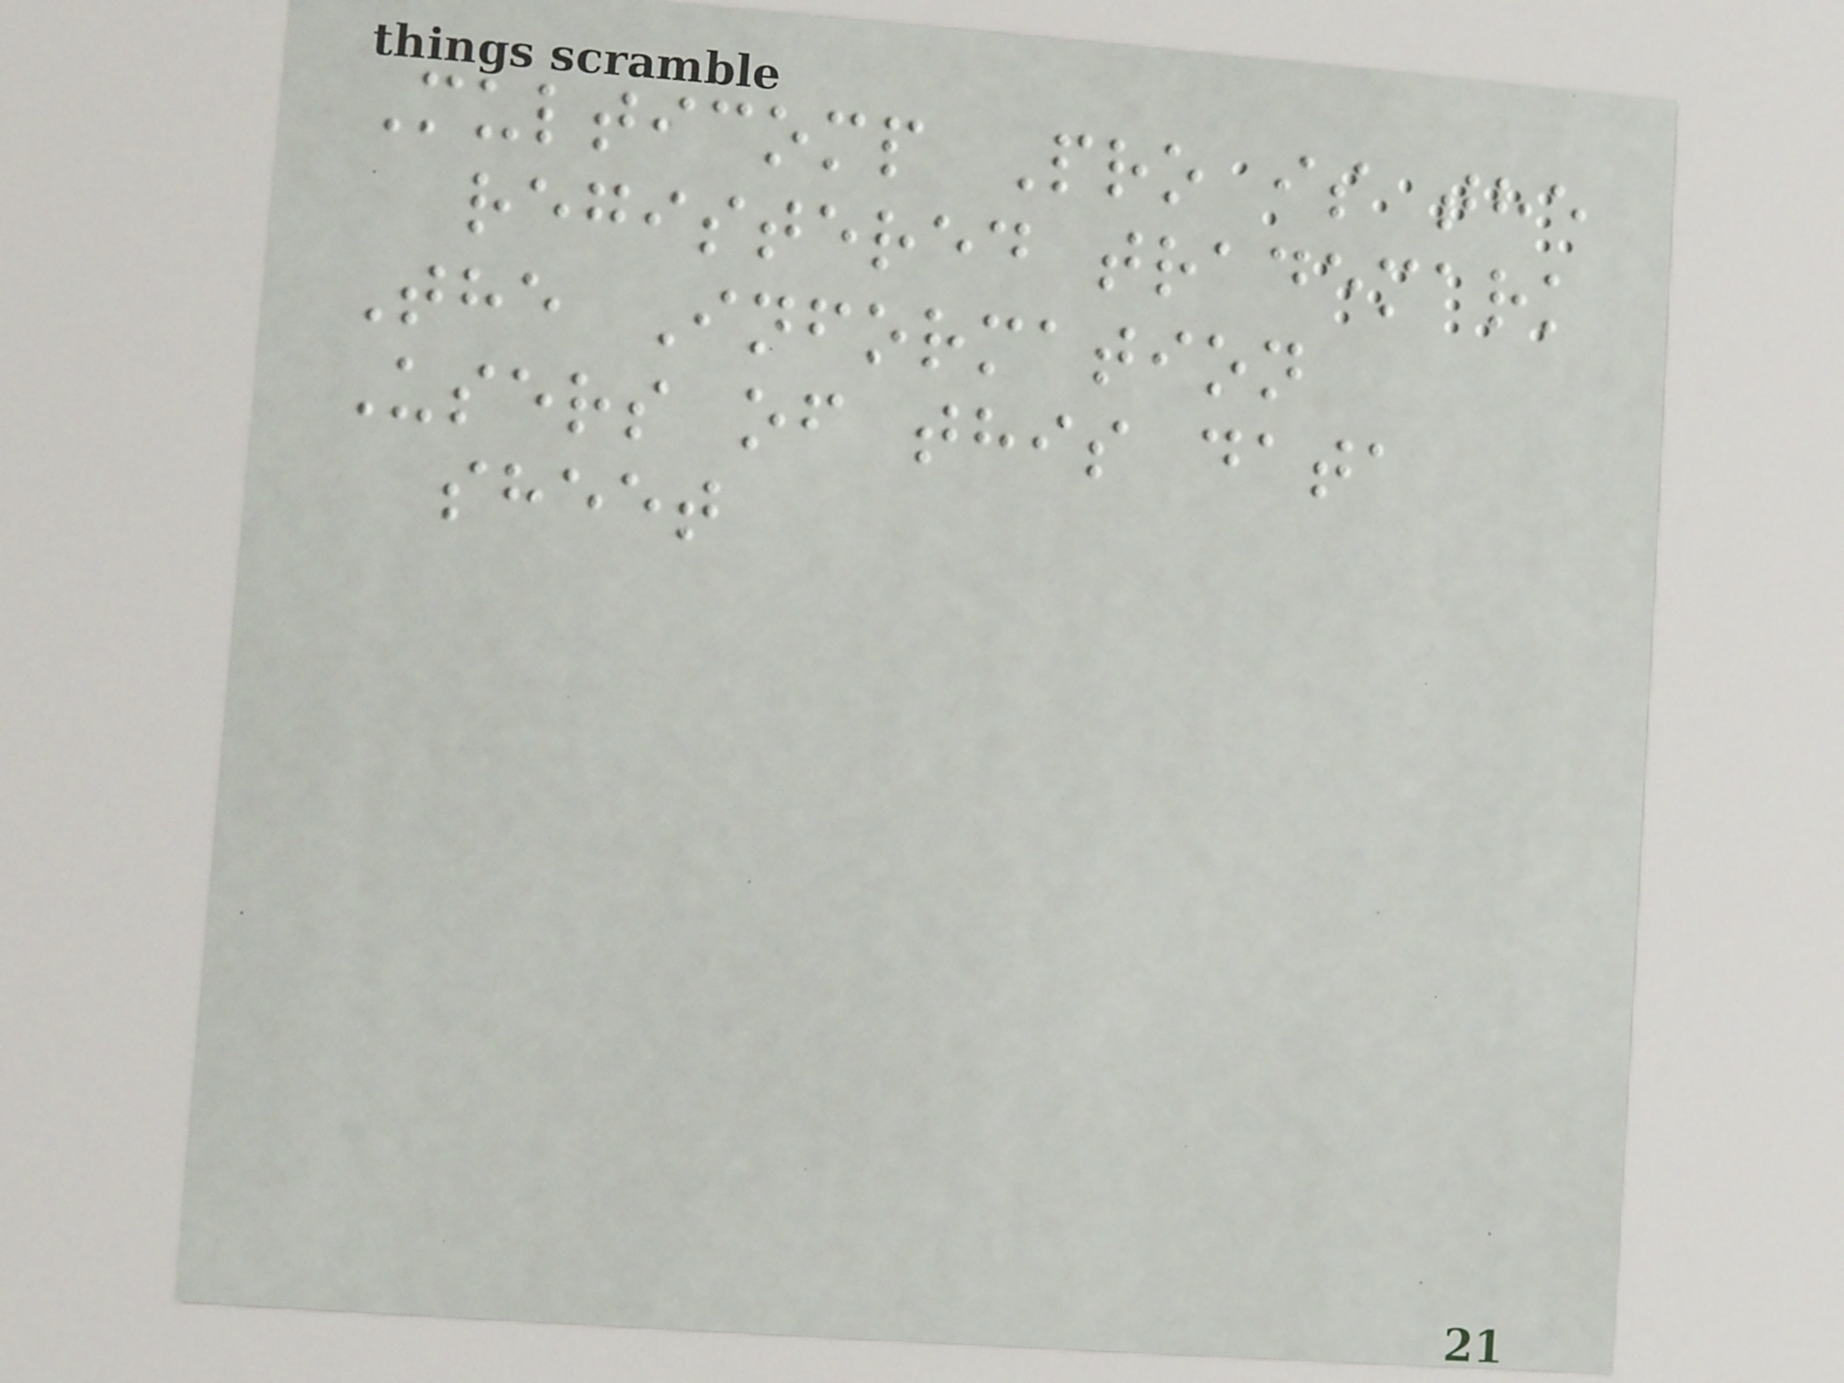Multicomp Pro is the
registered trademark
The Information
Users of this data
sheet
